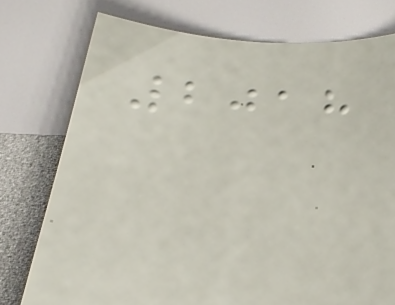2018
